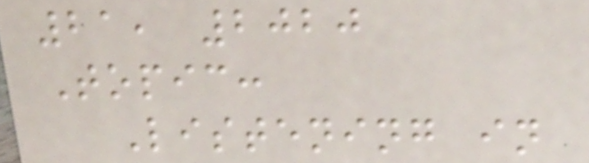21, 2020
Topic:
Listening in
